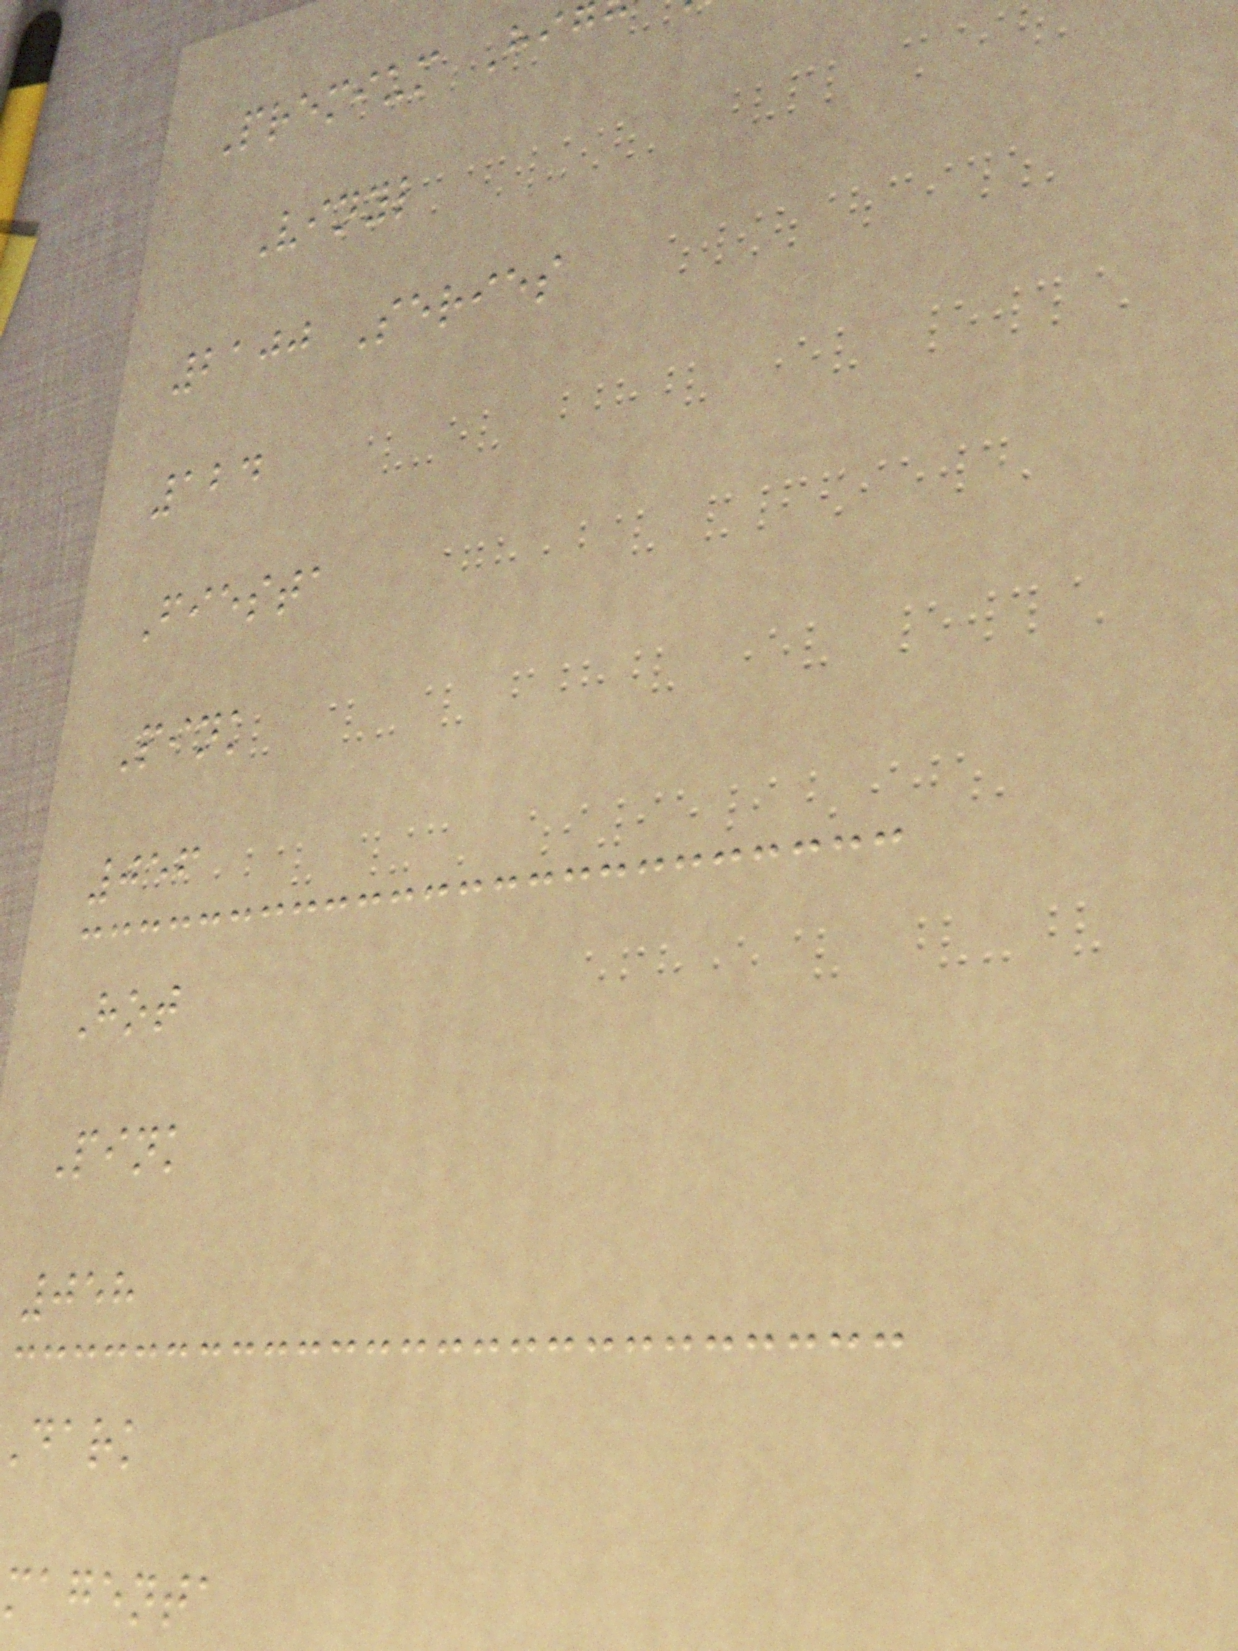Premium Hi
Vinyl
2100 Series
124
Fiesta
Pink
056
Hot
Pink
058
dark
magenta
